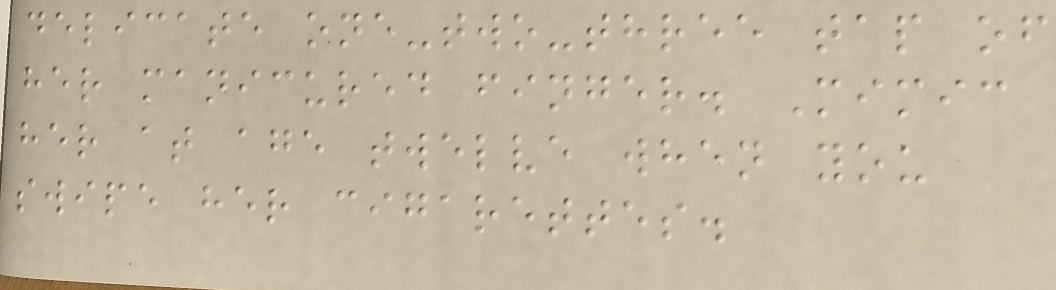delicate one-two-three tap of
her manicured finger. Mimic
her at age twelve when you
swipe her cigarettes.
